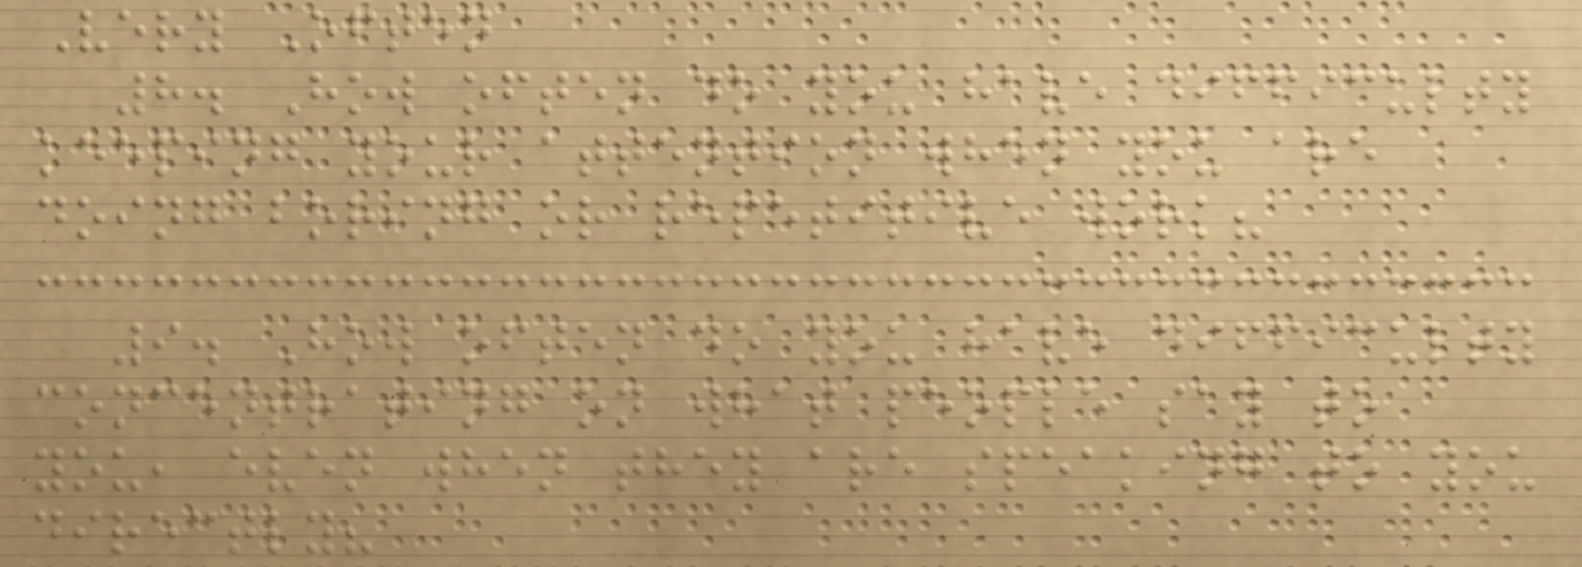Very Often
8. How often do you have difficulty
keeping your attention when you are
doing boring or repetitive work?
9. How often do you have difficulty
concentrating on what people say to
you, even when they are speaking to you
directly?
